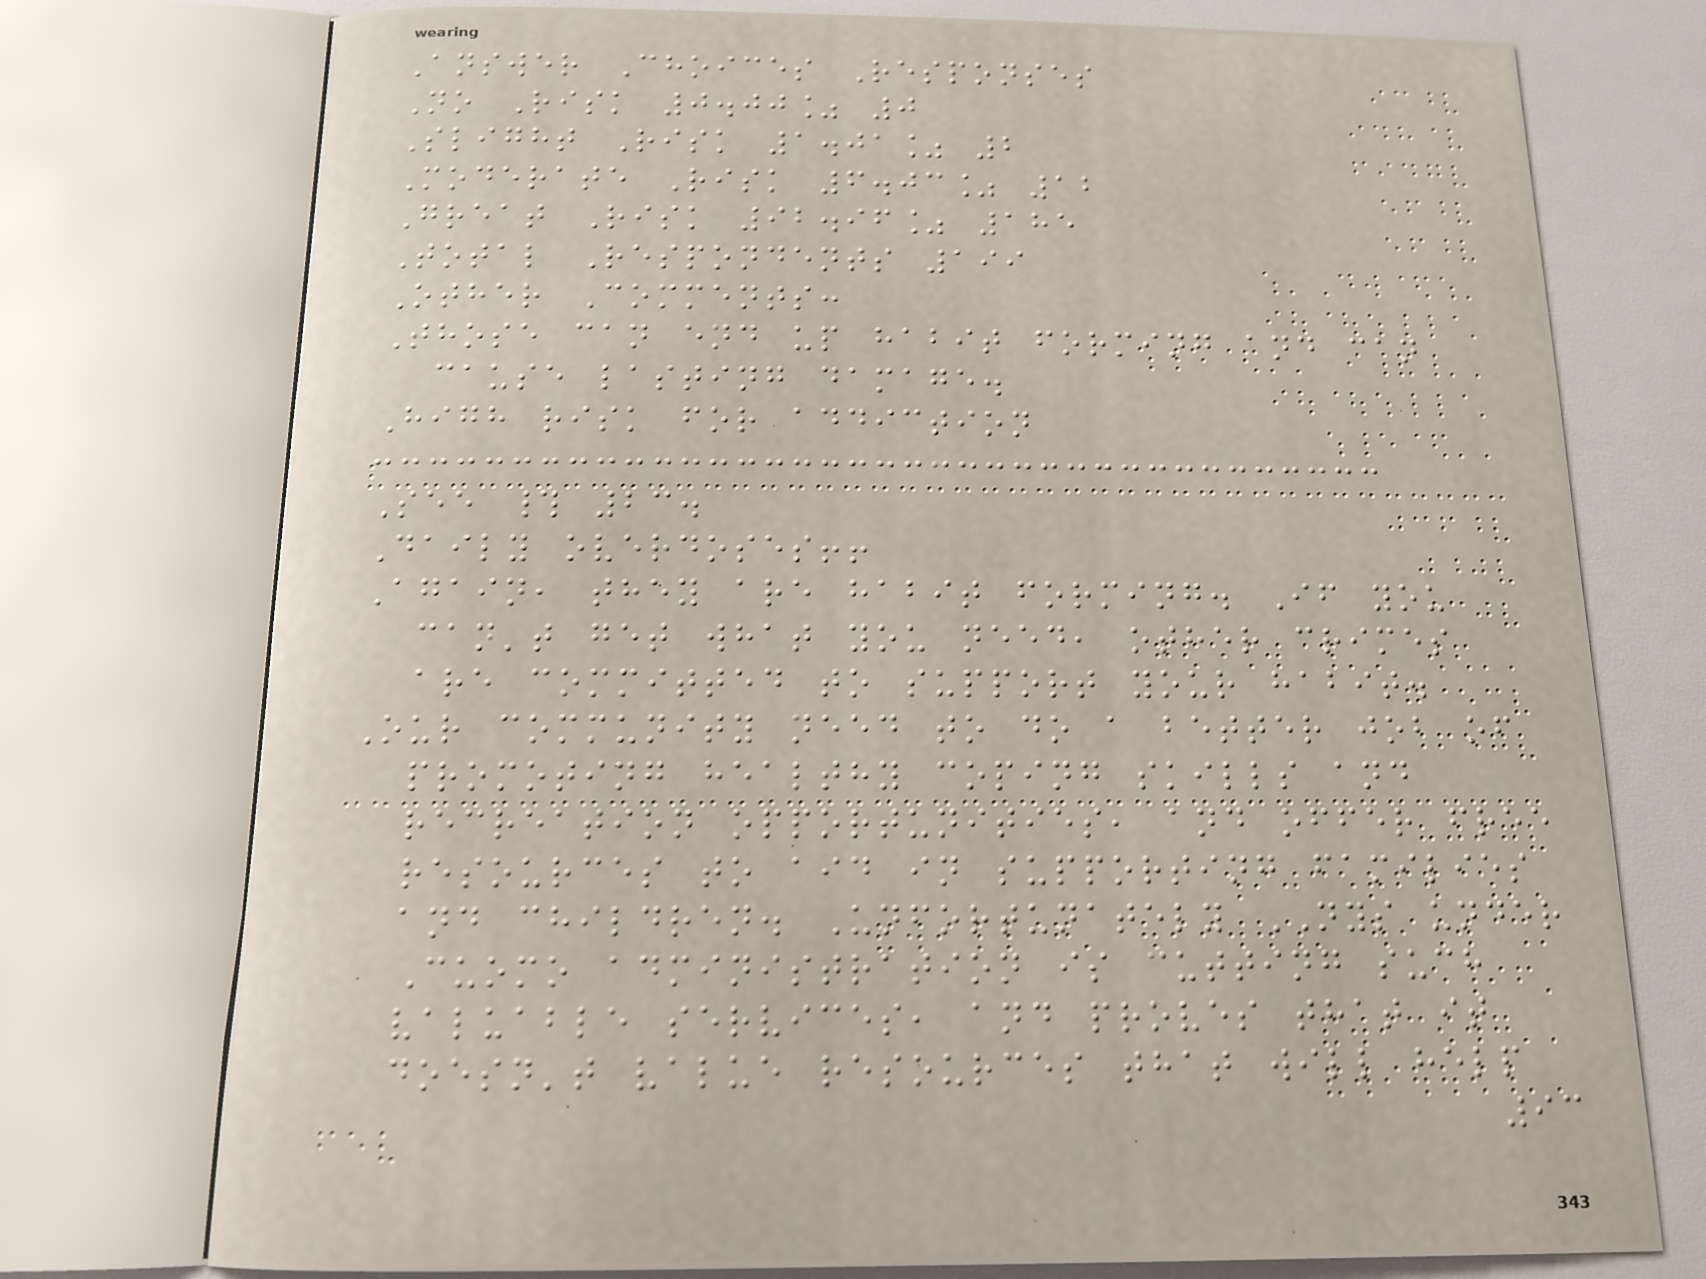Answer Choices Responses
No Risk 0.00% 0
Slight Risk 1.01% 2
Moderate Risk 6.03% 12
Great Risk 92.96% 185
Total Respondents 199
Other Comments:
Those can end up habit forming and can
cause lasting damage.
High risk for addiction
See # 23.
Daily overdoses!!
Again, they are habit forming. If you
can't get what you need, other crimes
are committed to support your habit.
Our community need to do a better job of
promoting healthy coping skills and
recreation opportunities, and offer free
resources to aid in supporting families
and children. Unfortunately NYS under
Cuomo administration is cutting such
valuable services, and proves that it
doesn't value resources that will help
93
